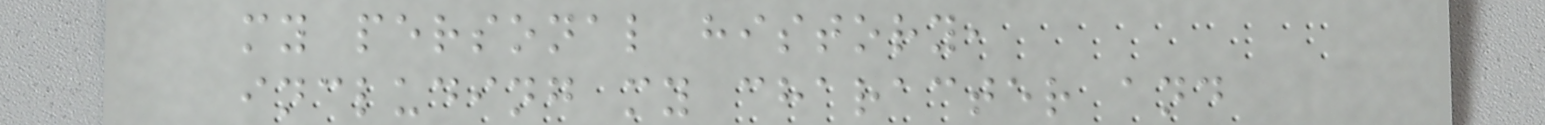my personal history,
including my character and
